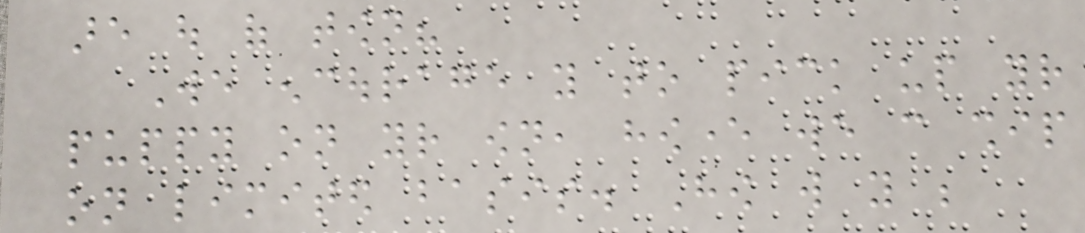are out of town?
We encourage you to pick up your
puppy on your own, however we can ship
on limited basis. How will you be
